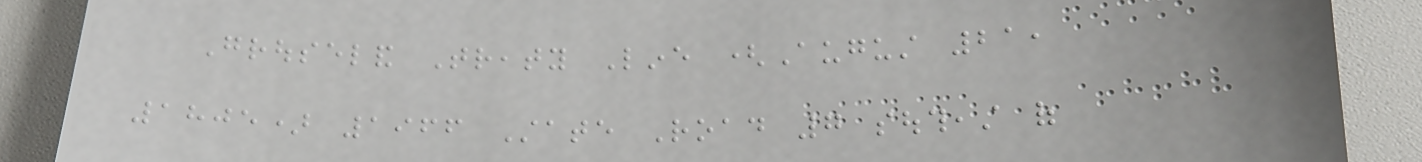Grouseland Treaty Line (August 21,
1805) 1966 State Road 7 southeast of
